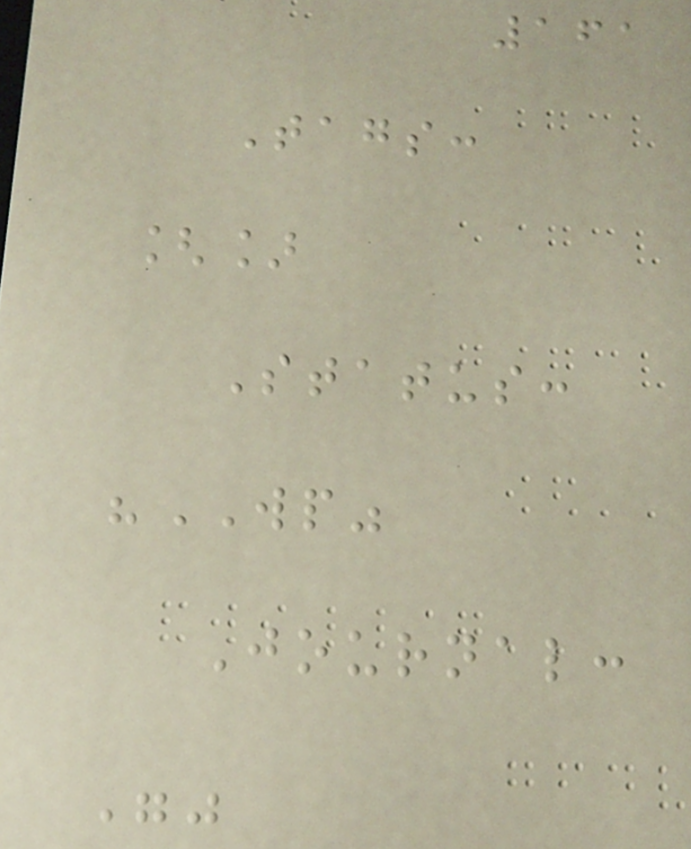161
Tags:
[]
Status:
"WP"
Journal:
""
